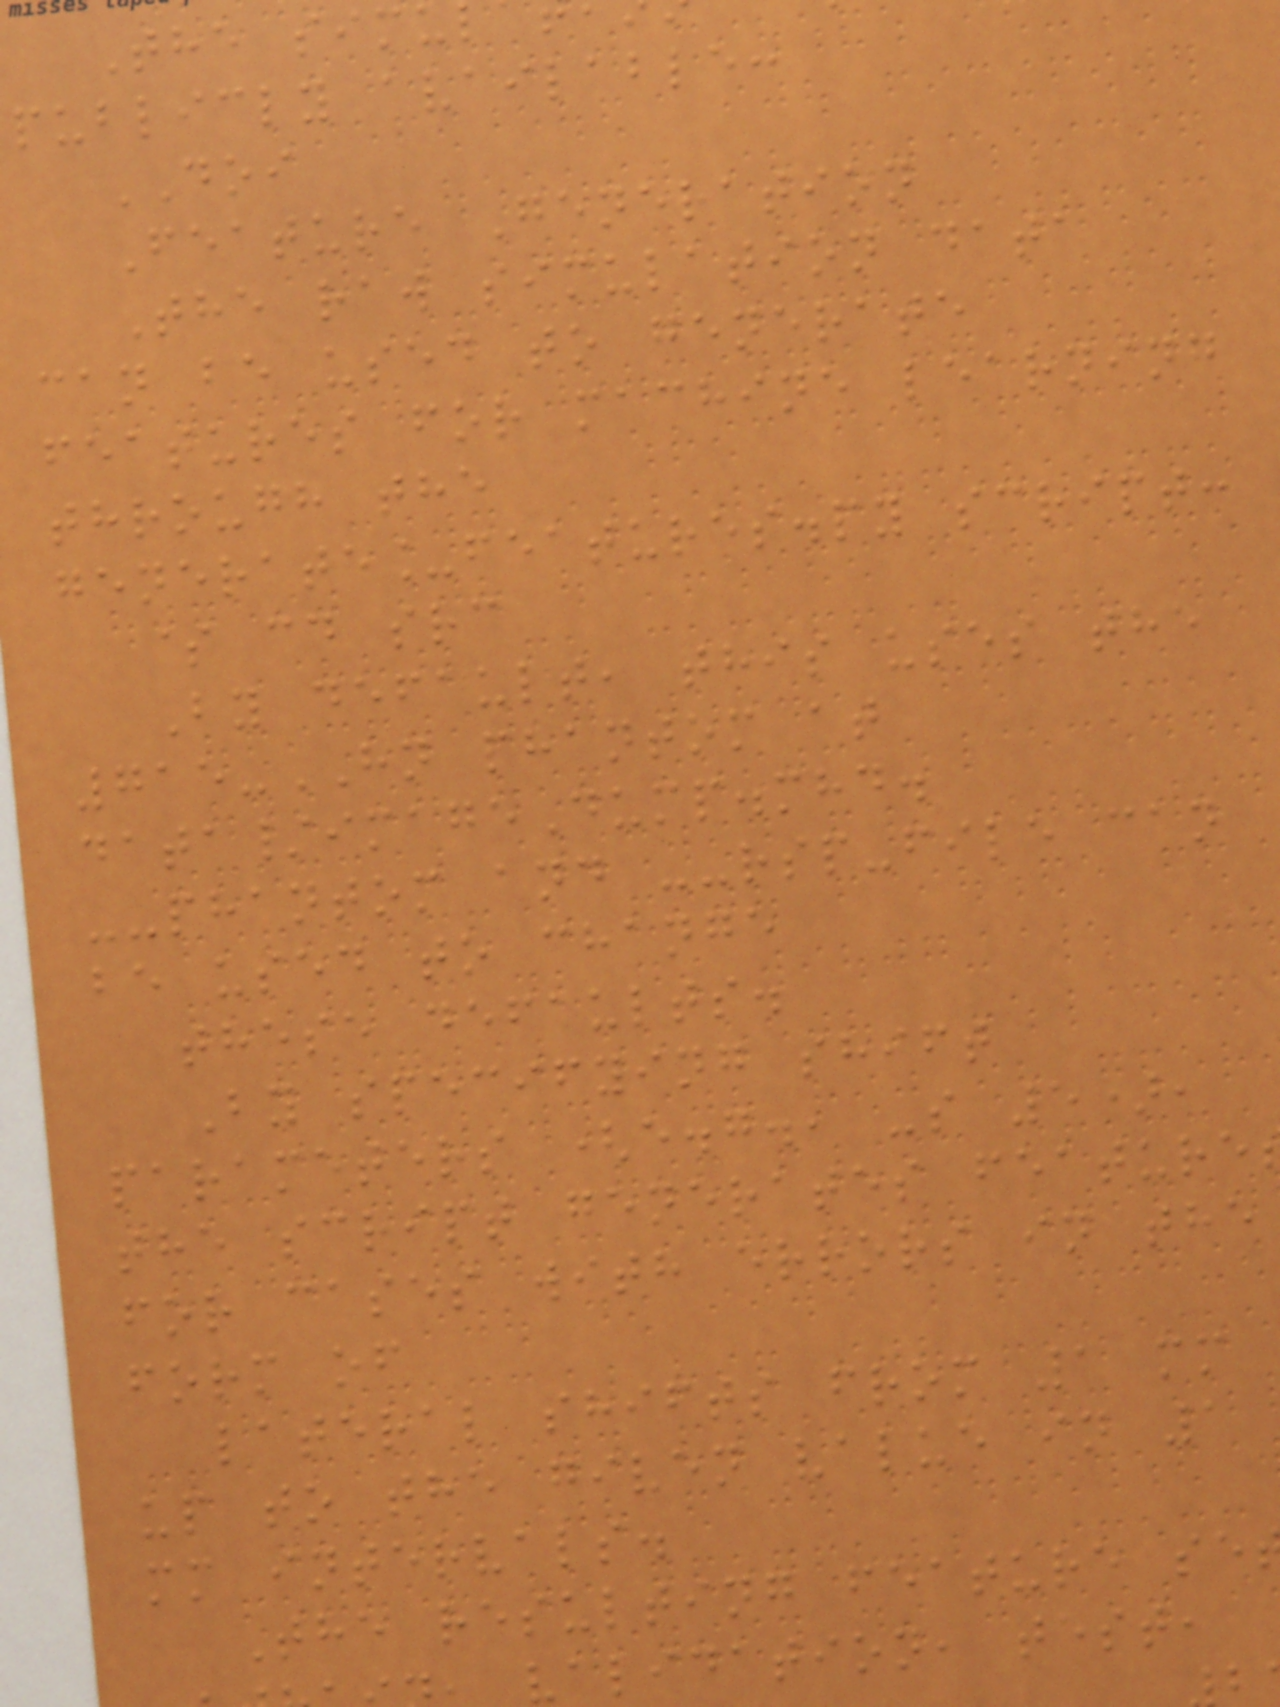The simu
publicly available:
DOI
Feature Generation
The raw simulation data
can be used to generate
features for machine learning
through the
generate_features.py script:
$ cd src
By default, this uses the
715-HN phantom at
data/imageDump.mhd.
--phantom and --rsp-file can
be used to change
these defaults.
By specifying shift
parameters (e.g., -s 5),
the script generates feature
for cases with errors in the
form of
lateral shifts from 1 mm
up to the given value in 1
mm intervals.
The resulting feature se
validation, test,
